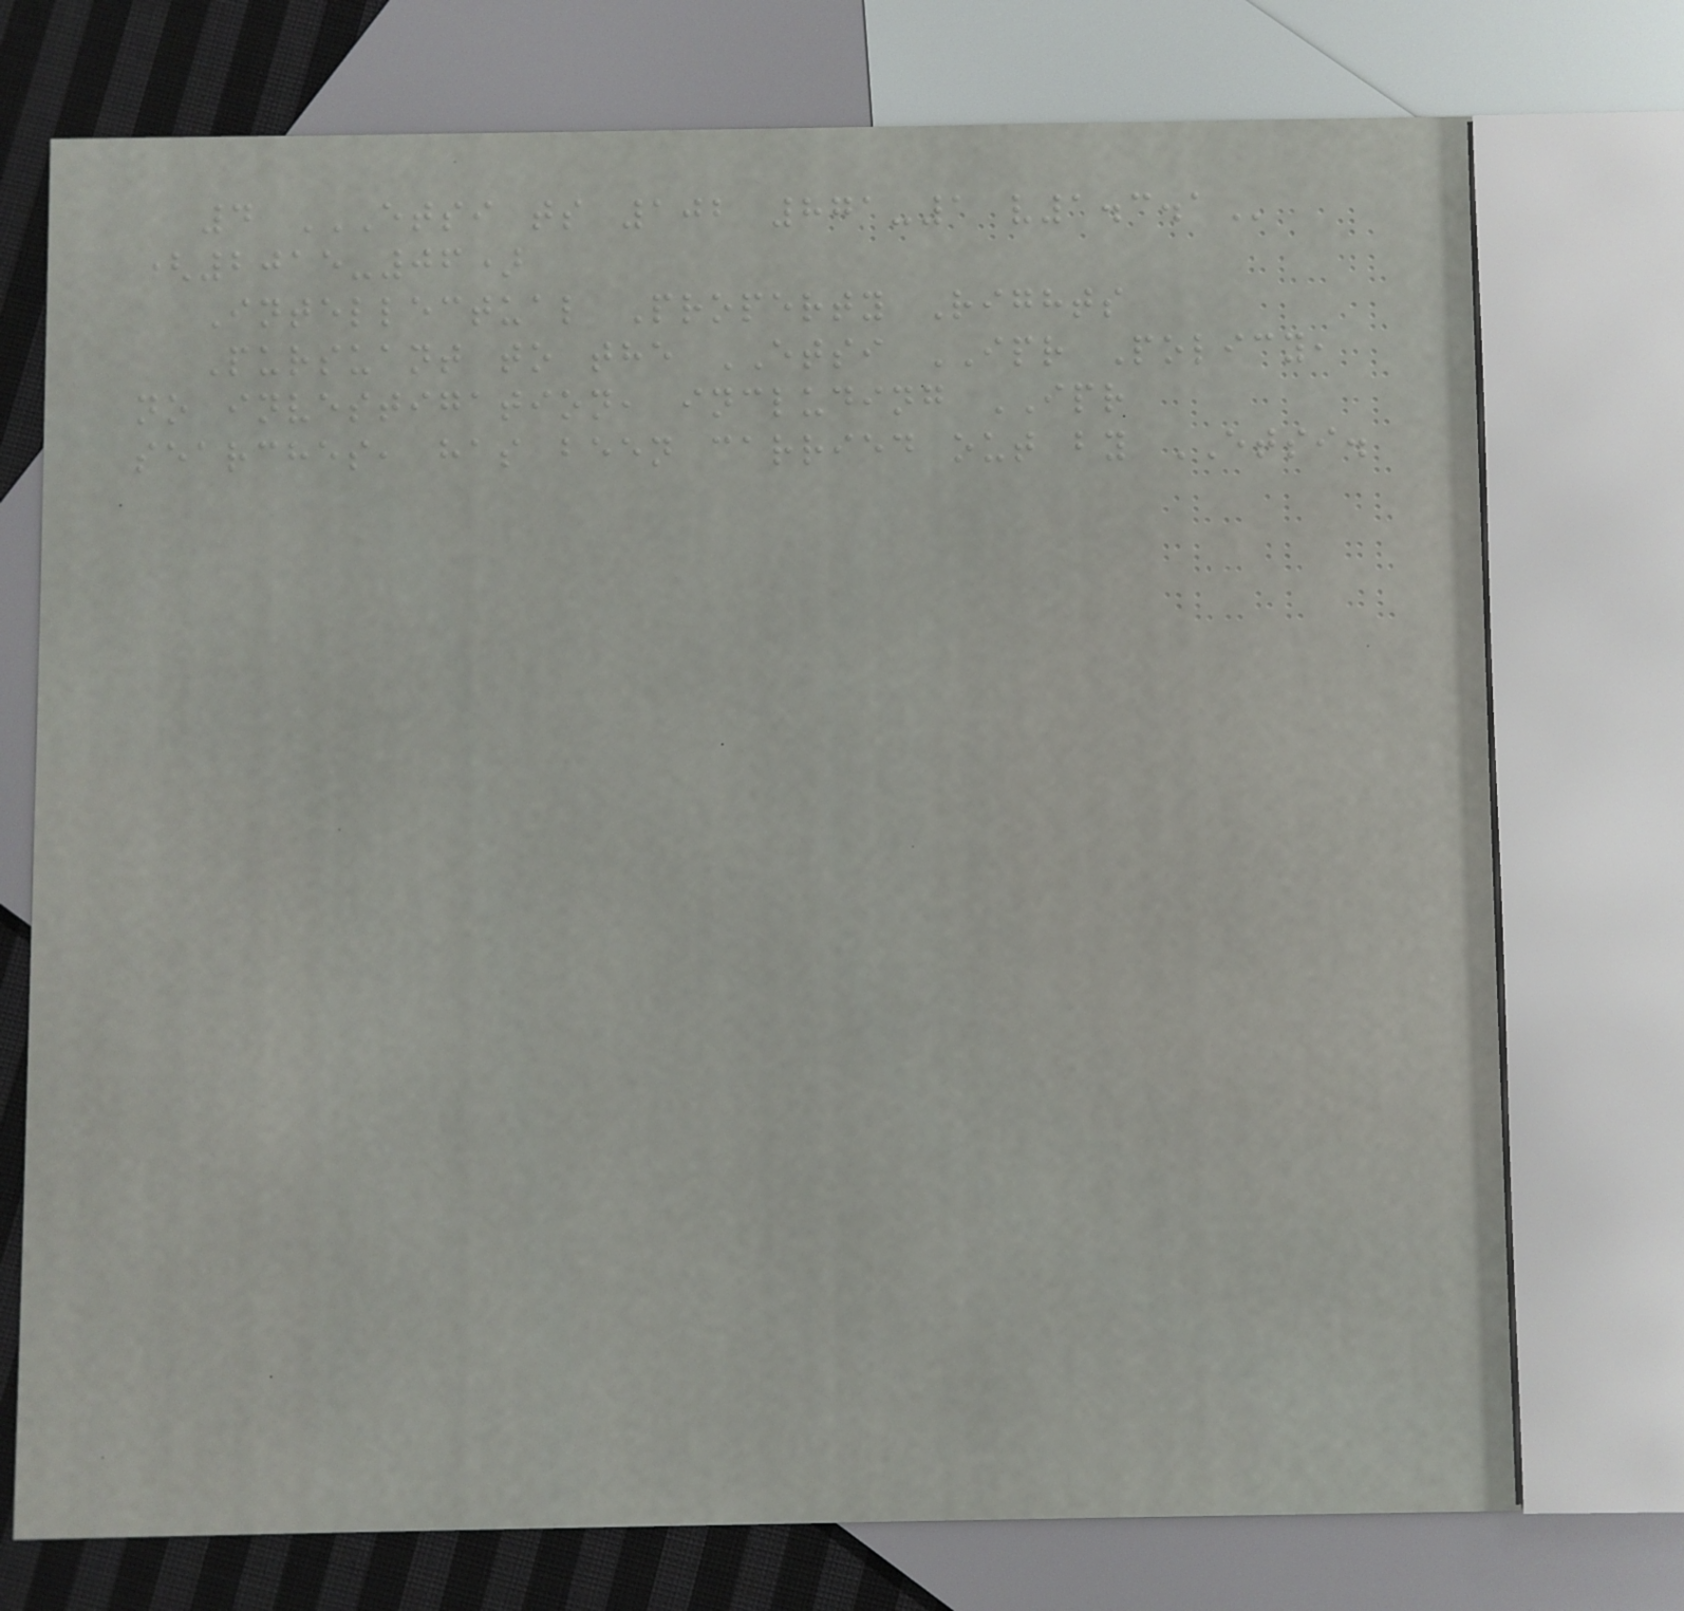4 ETSI TS 102 871-1 V1.3.1
(2015-06)
Intellectual Property Rights
Pursuant to the ETSI IPR Policy,
no investigation, including IPR
searches, has been carried out by ETSI.
